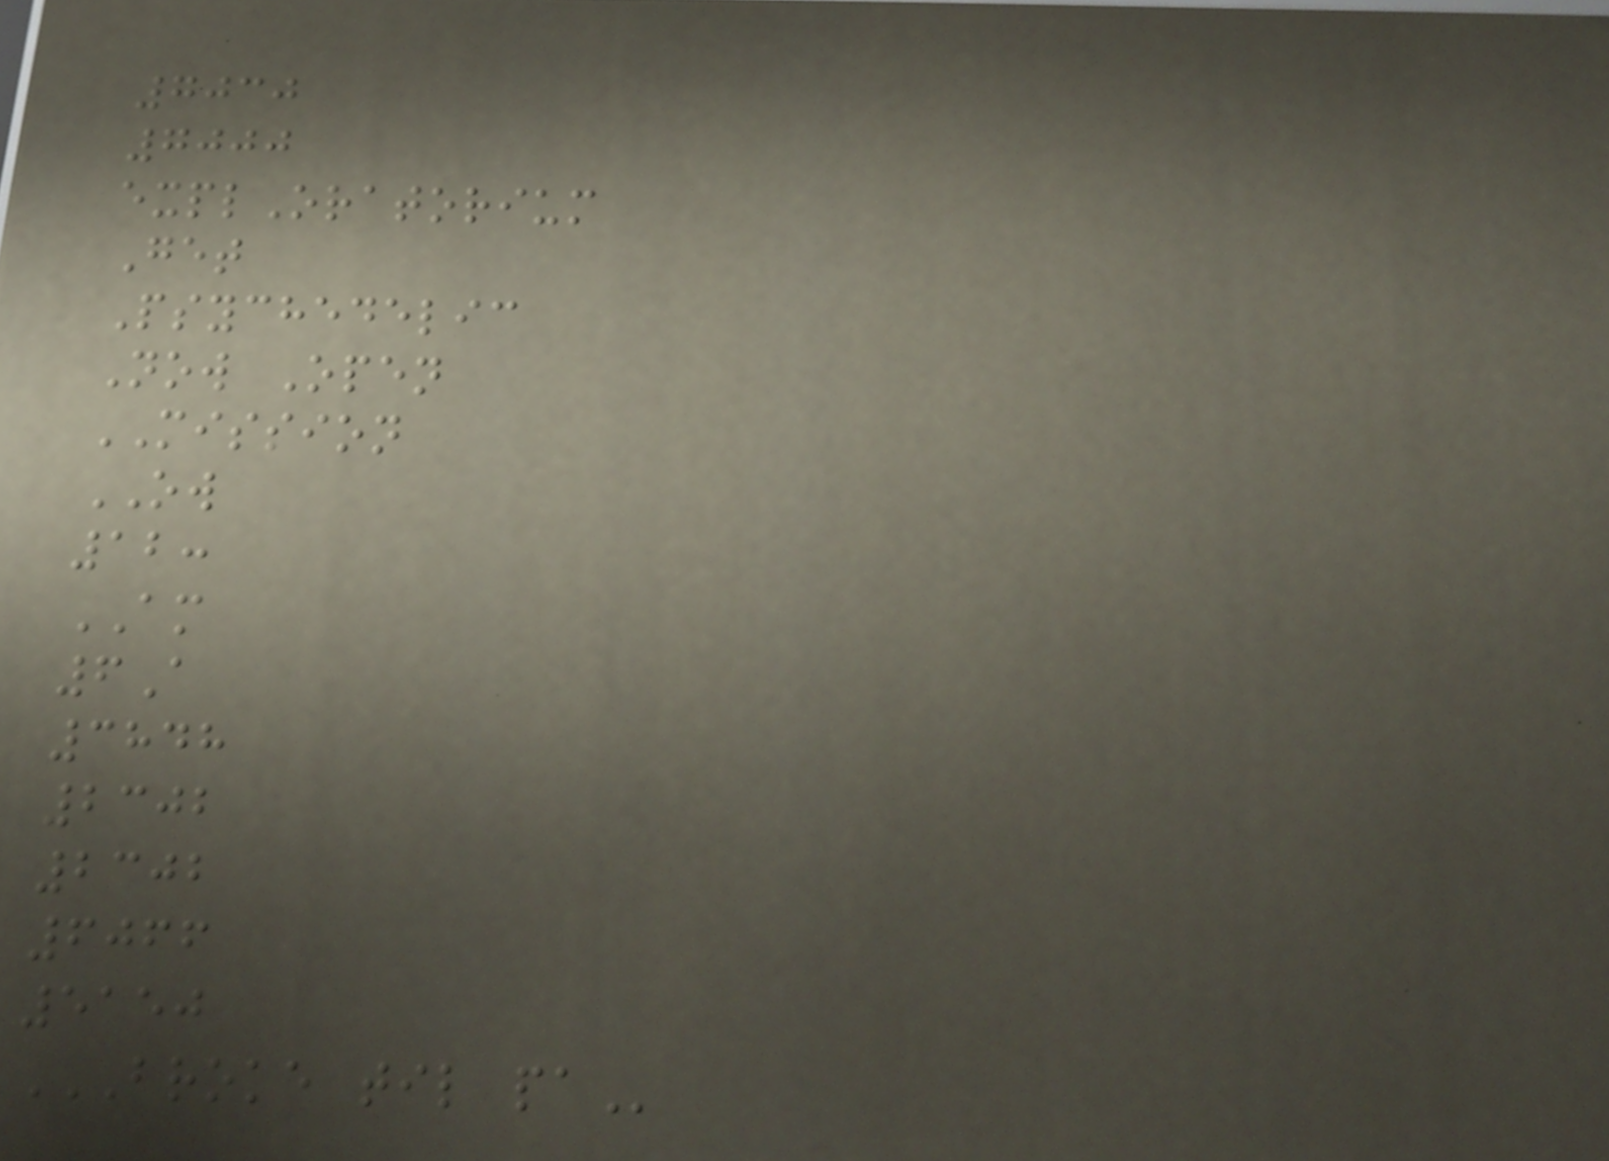7030
7000
explOratorium
Get
Psychedelic
Now Open
MISSION
OW
12:
AM
6A
3848
2302
2302
6066
5150
BROKE TIL PA
